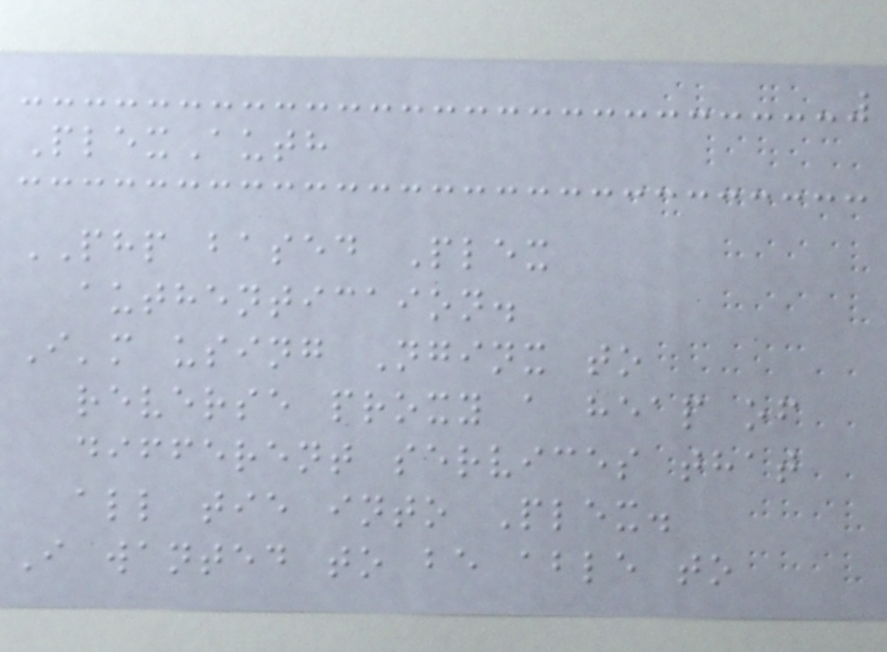PlexAuth
PHP based Plex
authenticaion.
I'm using Nginx to
reverse proxy a heap of
different services that
all tie into Plex.
I wanted to be able to
